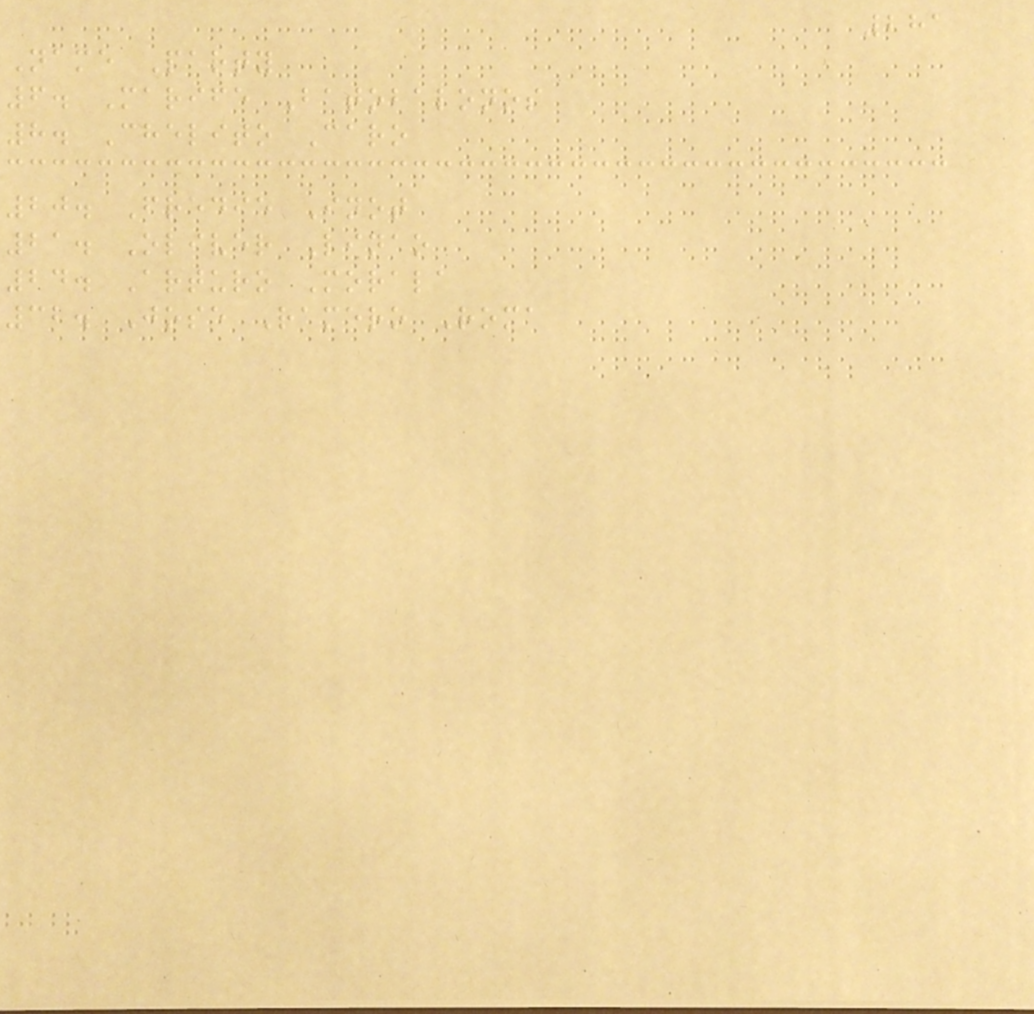281
Name Party
6. Marife Batobalonos
8. Chelito Caro
20. Fredie Inot
21. Oliver Linao
24. Arturo Morala
32. Jose Ramero Roma
